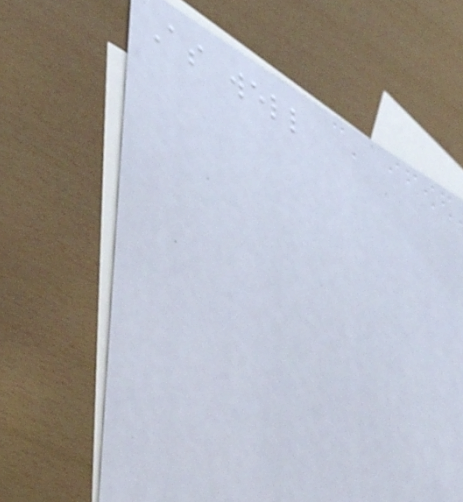As well
